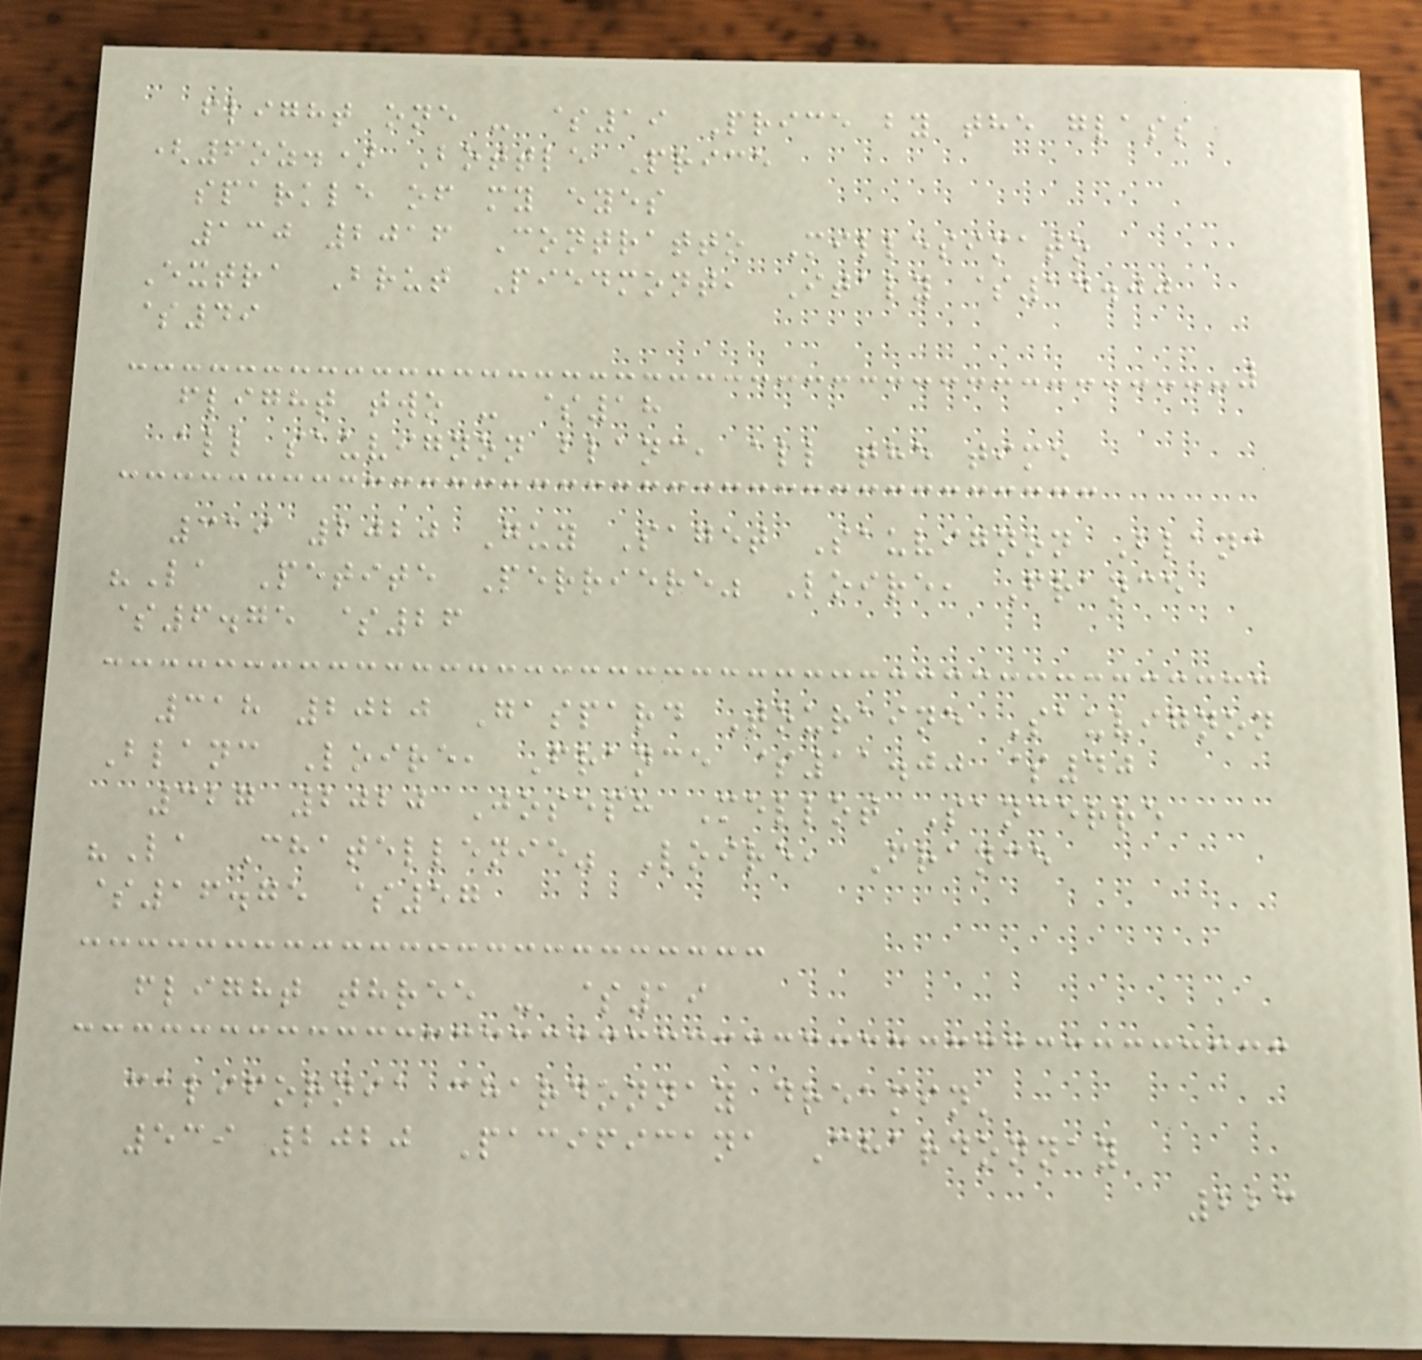flight one - $19 Price by the glass
(6oz.) Bottle Price
sparkle of my eyes
130 2016 Contratto Millesimato
Extra Brut Piedmont, Italy $14.00
$49
flight two - $18
all sauvignon blanc, all the time
319 2020 Guy Saget Sauvignon Blanc
"La Petite Perriere" Loire, France
$6.75 $26
318 2020 Gaspard Touraine Sauvignon
Blanc Loire, France $11.00 $40
327 2020 Joseph Mellot Sancerre
"La Chatellenie" Loire, France
$16.75 $57
flight three - $19
california chardonnay dreamin'
539 2020 Pacificana Chardonnay
223
